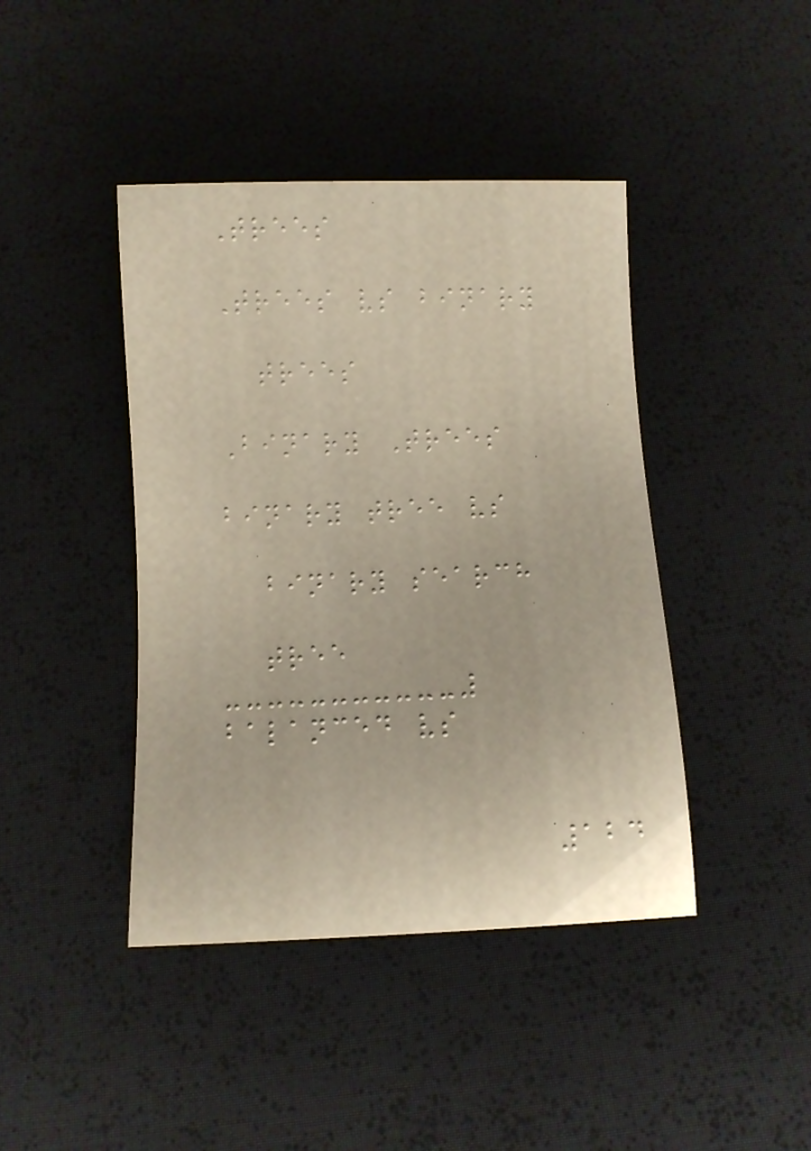Trees
Trees vs binary
trees
Binary Trees
binary tree vs
binary search
tree
balanced vs
124
